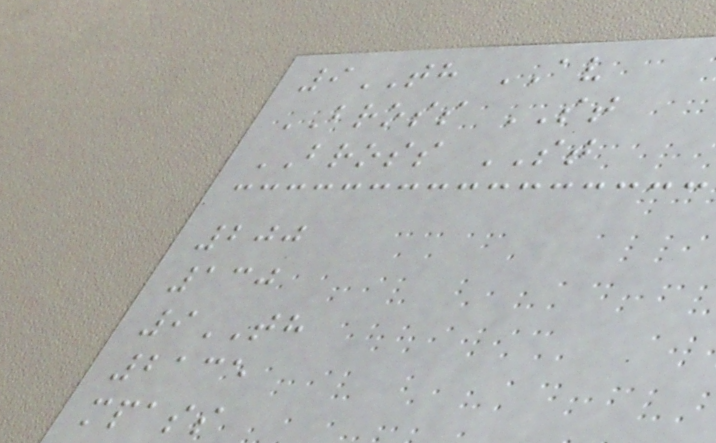9TH AV
BROSS ST
BROSS ST
200
130
9TH
2135
mpass
